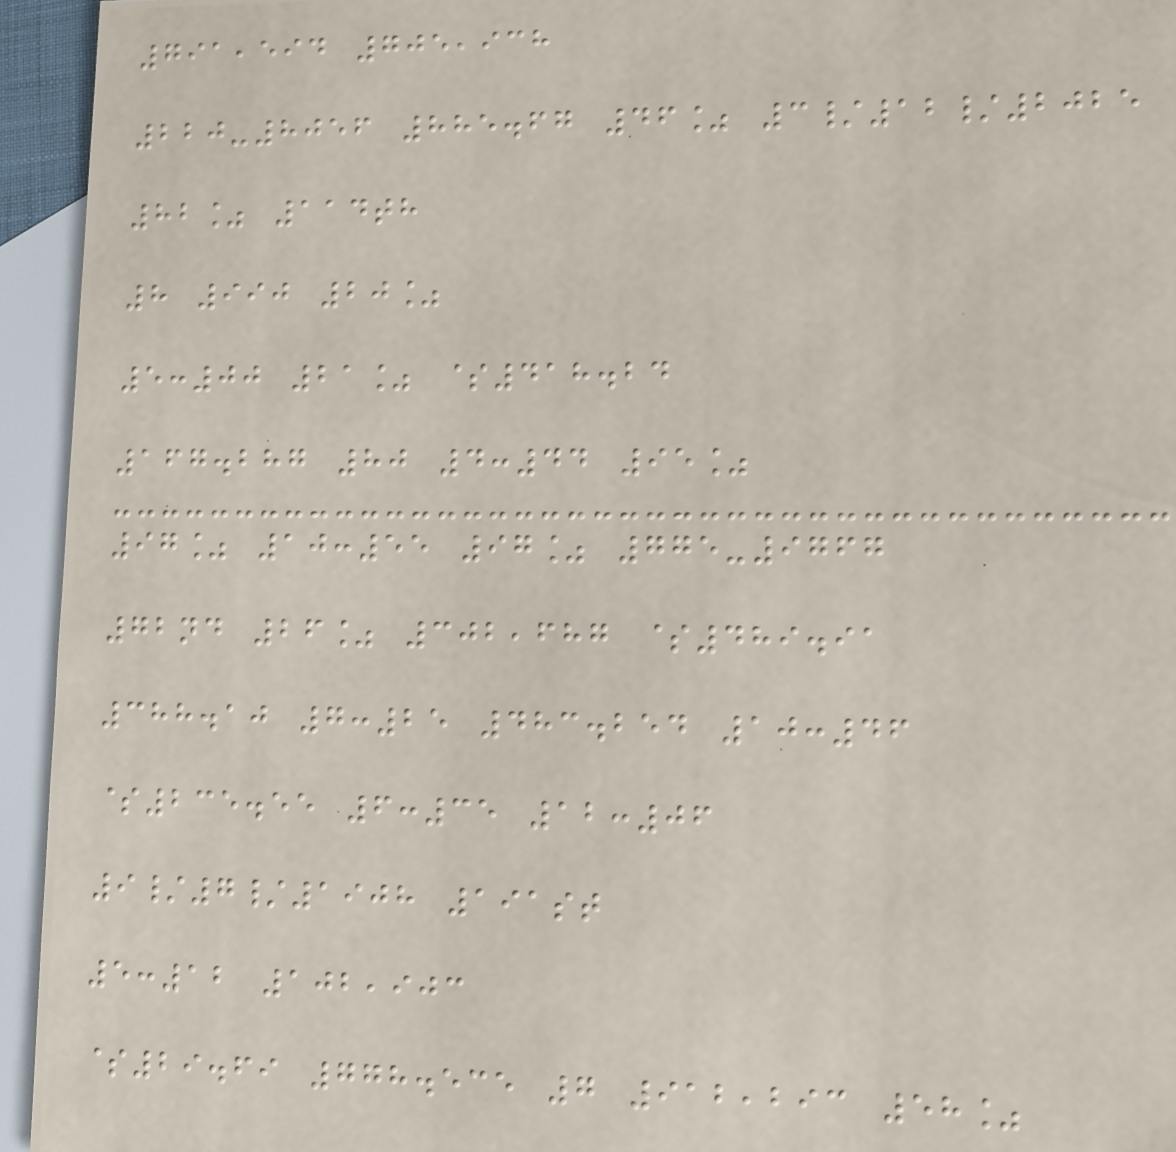791,594 705,938
220-8056 885.67 46% 3/12/2025
82% 114th
8 990 20%
5:00 21% $418.24
167.287 80 4:44 95%
97% 10:55 97% 775-9767
72nd 26% 302,687 $489.91
388.10 7:25 483.254 10:46
$235.55 6:35 12:06
9/7/1908 191st
5:12 102,903
$29.69 778.535 7 912,293 58%
